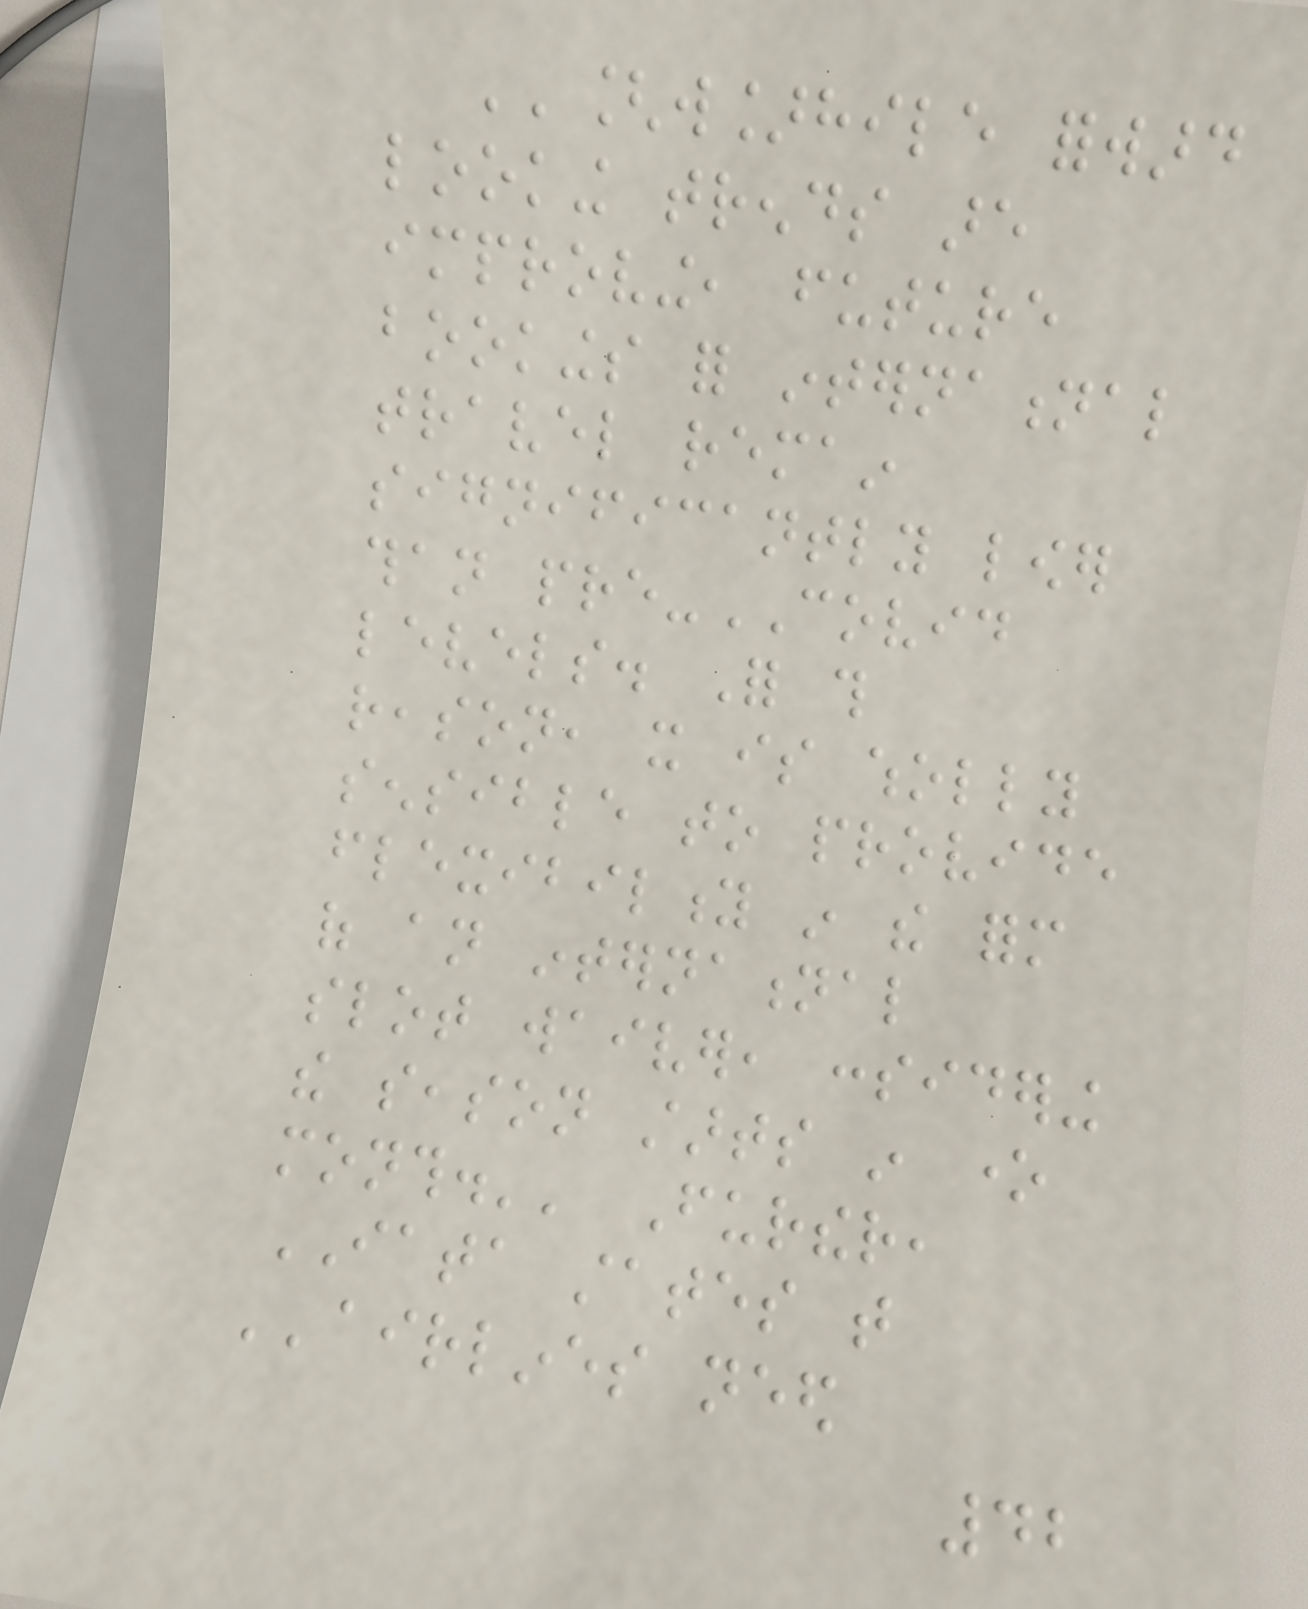''[w]hile forward
looking trends are
improving, future
bookings for international
travel remain
significantly lower
than pre-COVID
levels. For this
reason, it is wholly
sensible to provide
flexibility in the form
of an international
slot waiver, considering
the season starts in one
month.'' Further,
IATA states that
''airlines need
42
